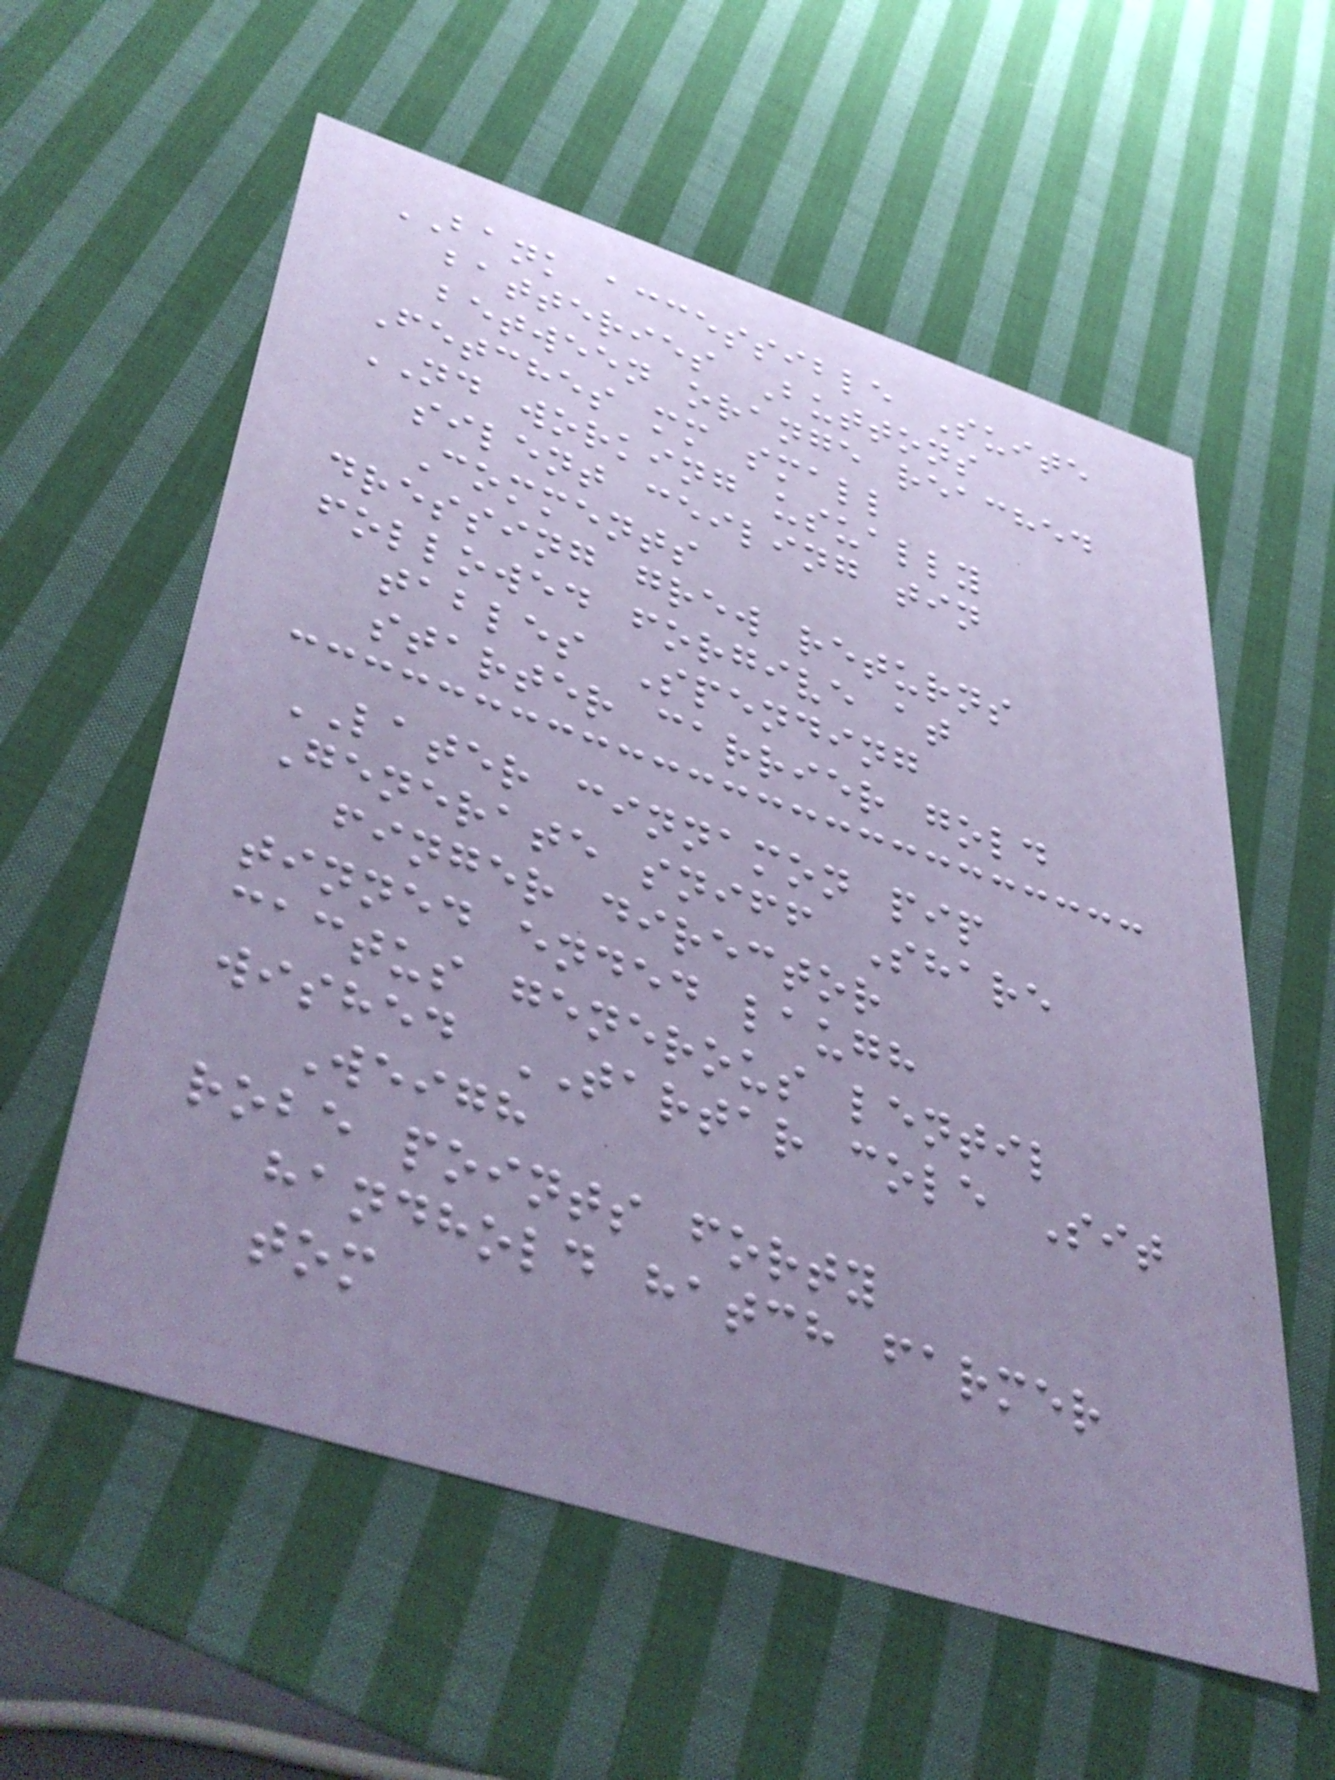BANK accessible Suite
batteries Buttons
between orange reached
Fetches mm small
ND working usually
silent ceiling tin
Comments
dressing grew returns
followed forgive at
tables Spending
starter carrier gold
LATER cinnamon pip
Generate sniff Share
finger director
tinned ended laugh
cactus generous lentil
wished TARTAR cole Sit
Weigh
robe points forty
handhold hatch farmer
tom
